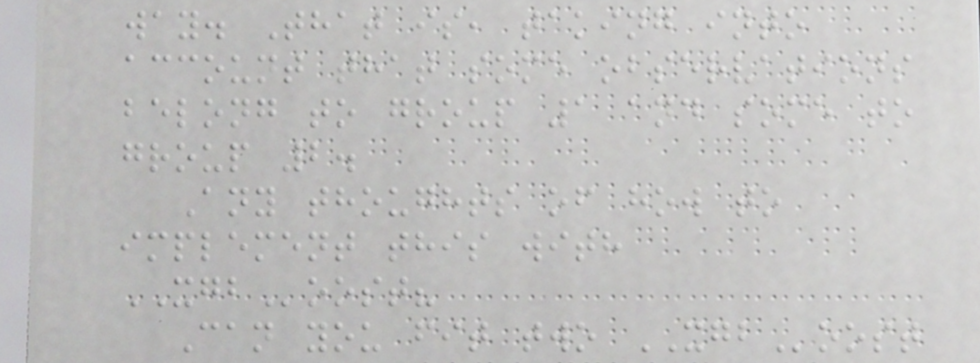way. That is, taking into
account that some observations
belong to group 1 and some to
group 2.
Any thoughts of how to
implement this with
XGBoost?
Can you fit two XGBoost
